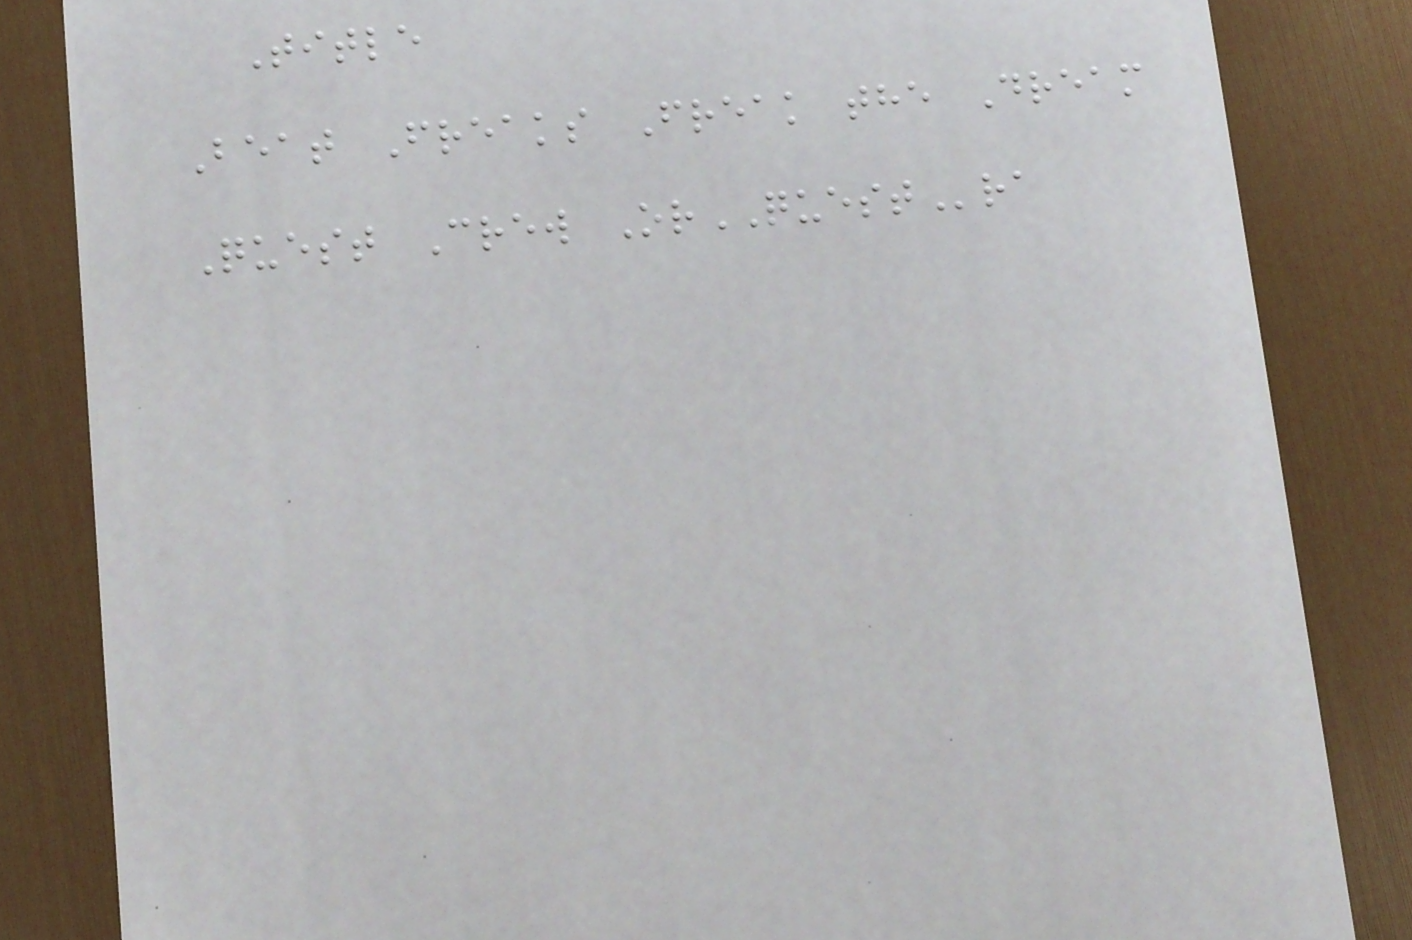Title
Beat Freaks Freak the Dream
Quest Crew OrQUESTra
